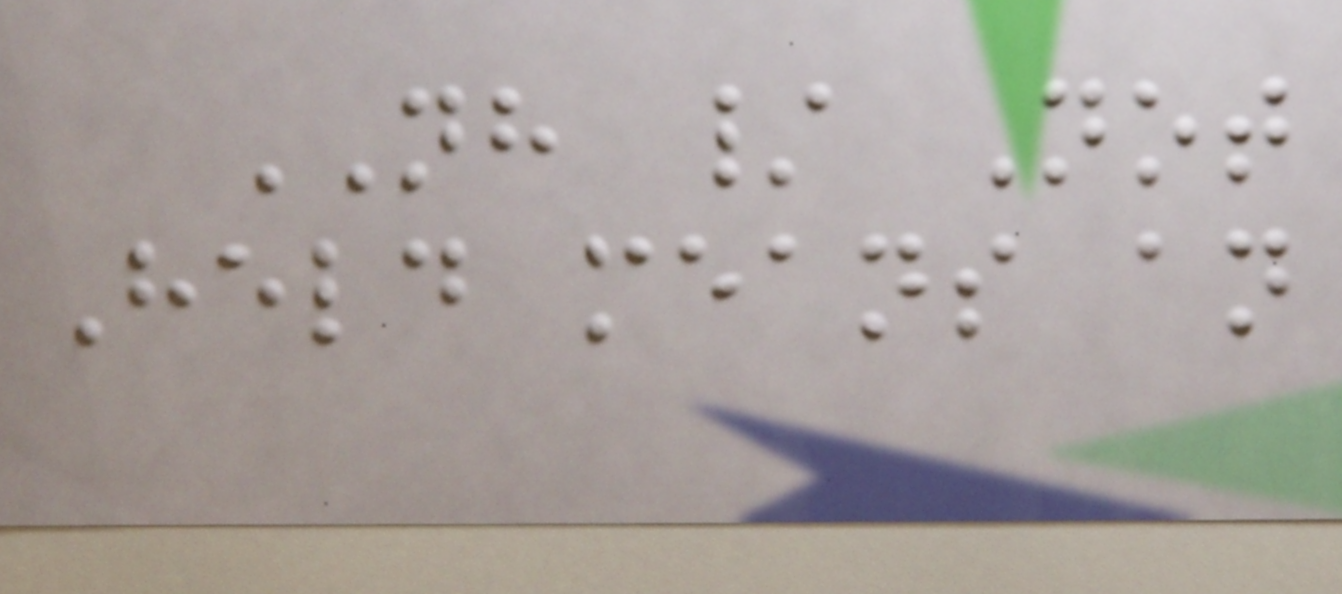NH / Not
Held means an
